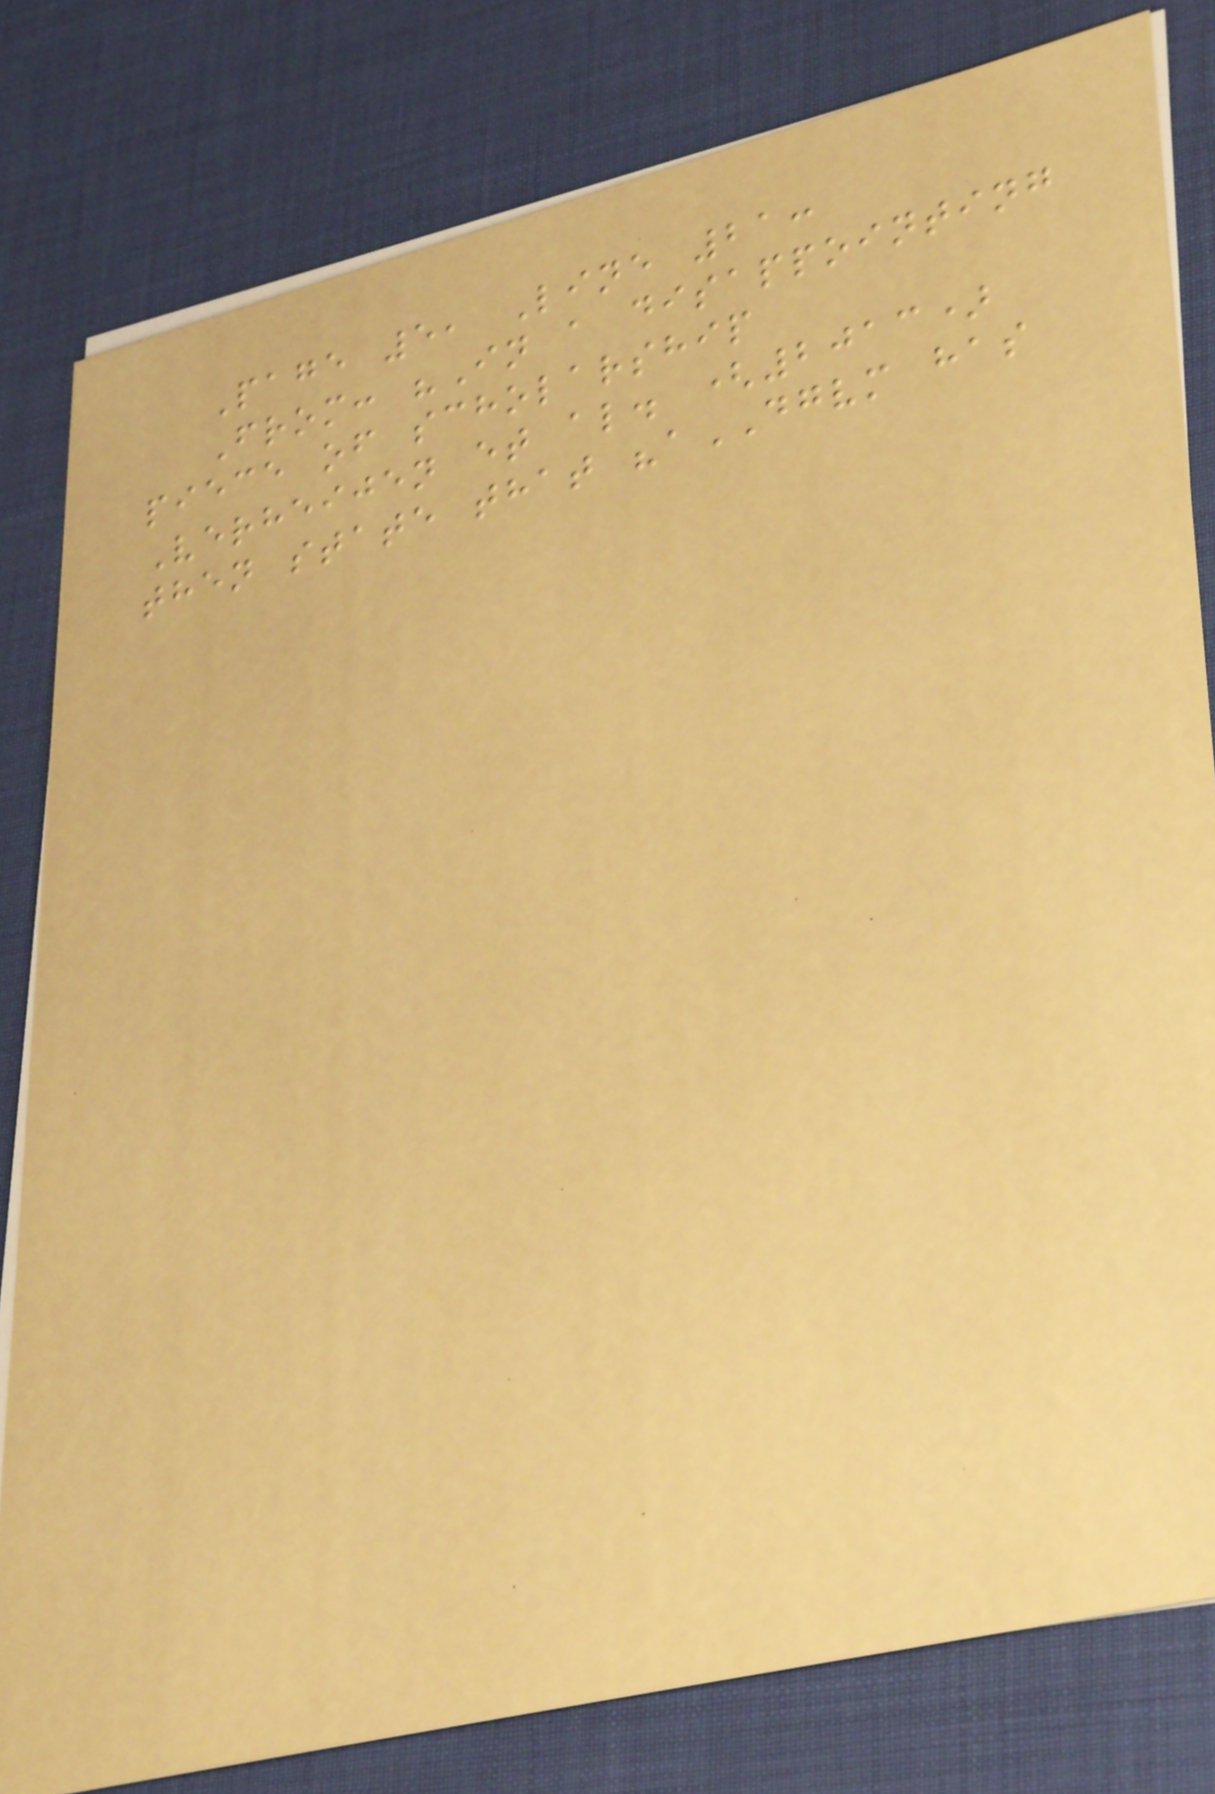Page 5, Line 21:
From: "In a disappointing
piece of scholarship
Verheijen et al. (2013)
then state that "aDGVM has
